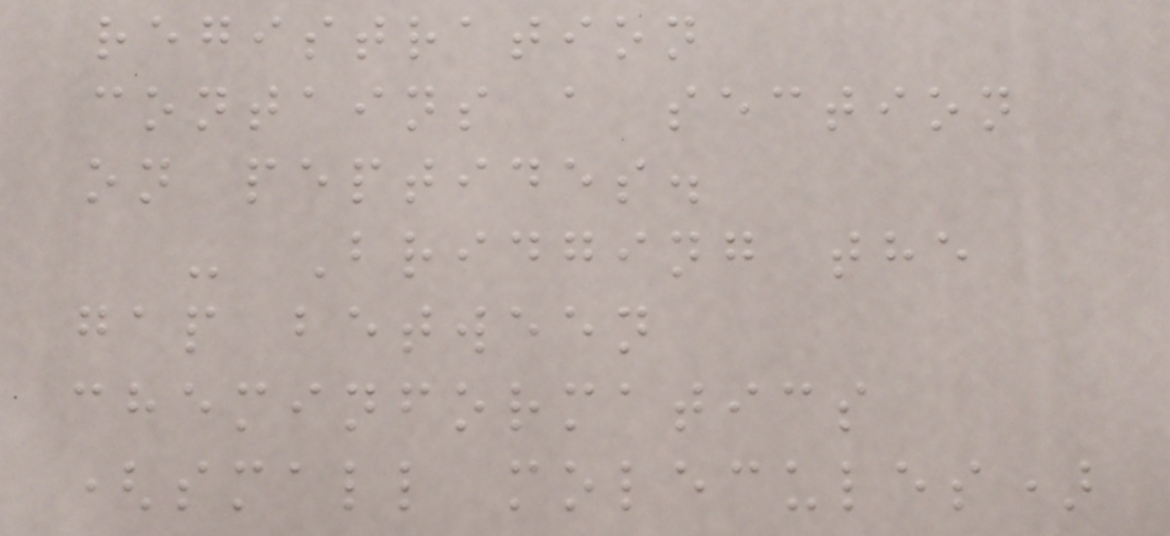registration
contains a section
on peptides.
- Bridging the
gap between
cheminformatics
(small molecules)
